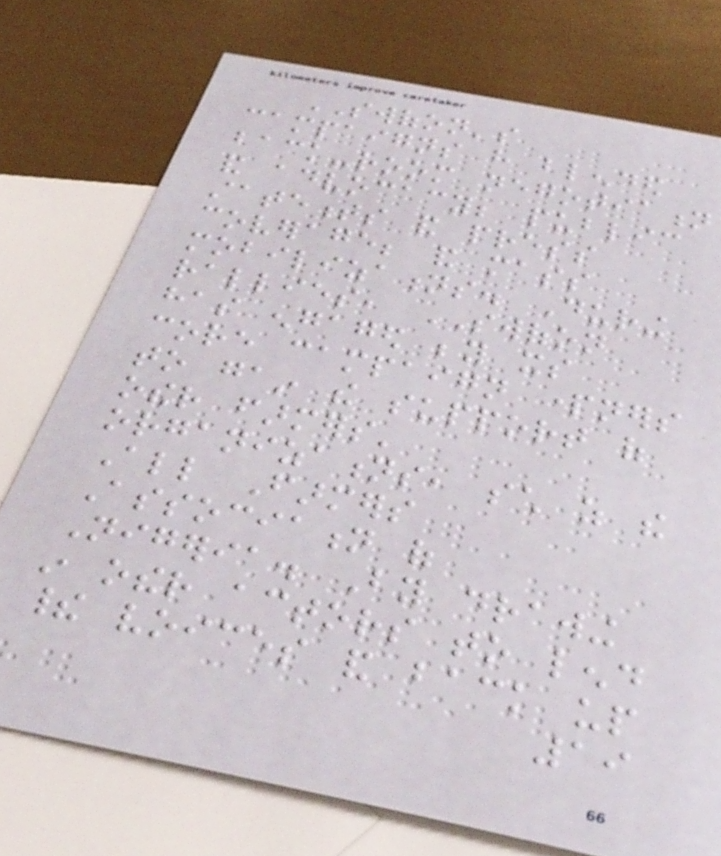SWOFON's
campaigns have blended
back-room negotiation
and advocacy; public
statements and press
coverage; and mass
mobilizations. During
rallies, SWOFON
has engaged beyond its
core campaign partners
to gain the support of
other farmers'
organizations, such as the
All Farmers
Association of
Nigeria. By drawing
in other actors to lend
their voices and back up
19
